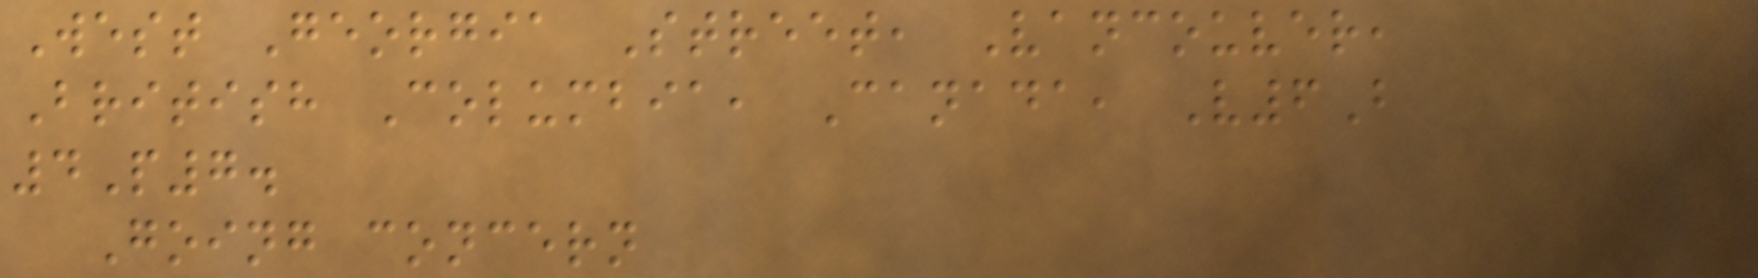West Georgia Street, Vancouver,
British Columbia, Canada, V6B
4P7.
Going concern
